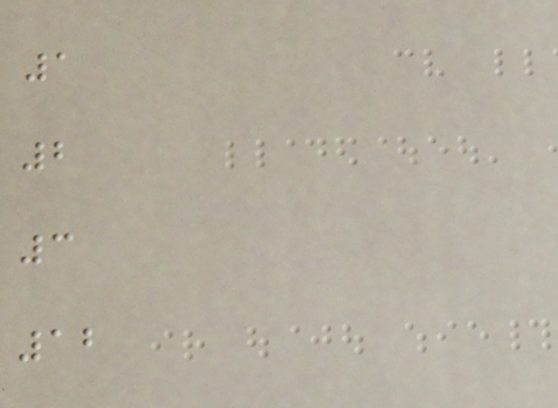1
2
3
12
